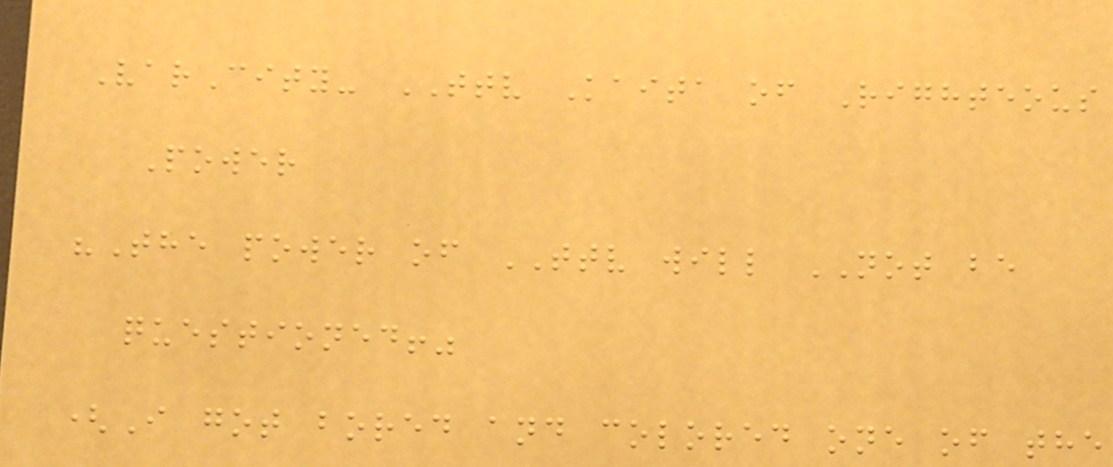VarCity- TTV Kaita of Righteous
Power
"The power of TTV will NOT be
questioned!"
(I got bored and colored one of the
